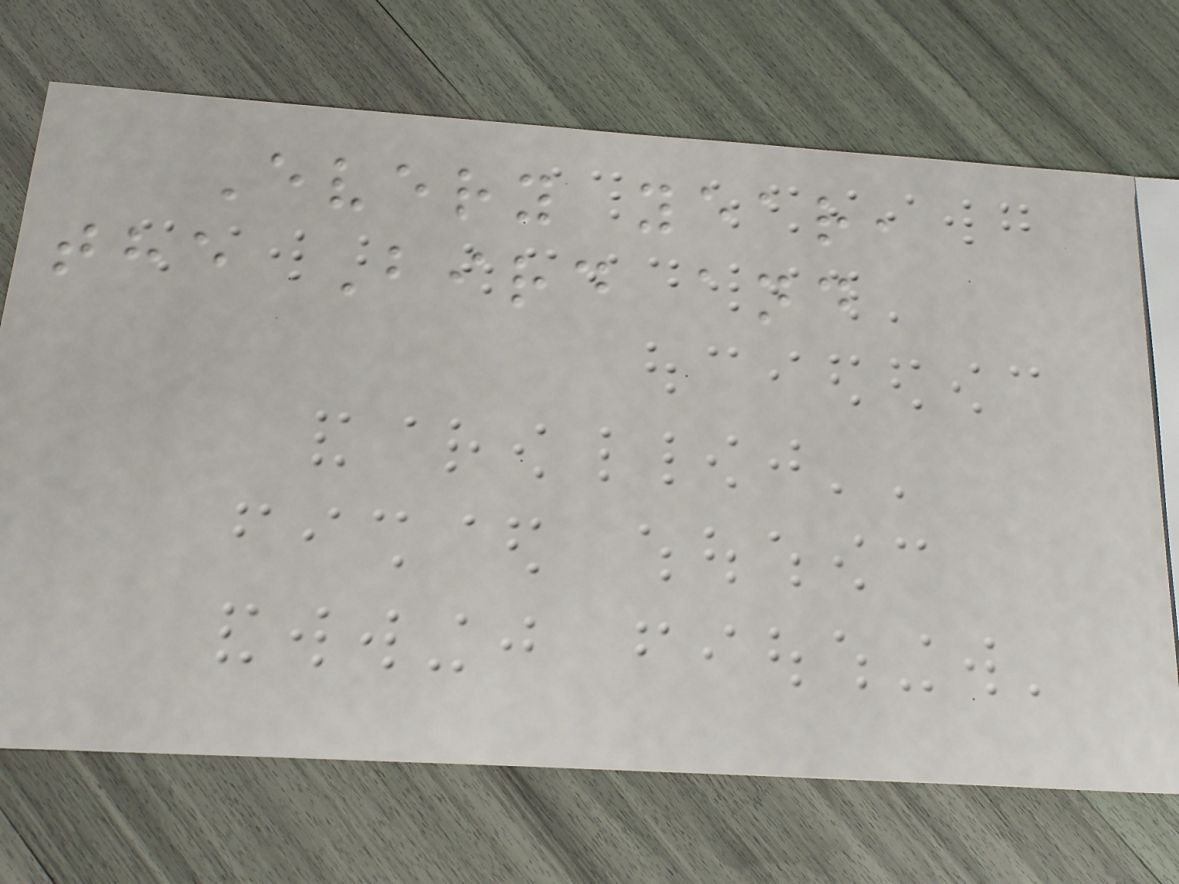Every year,
the Bird and
